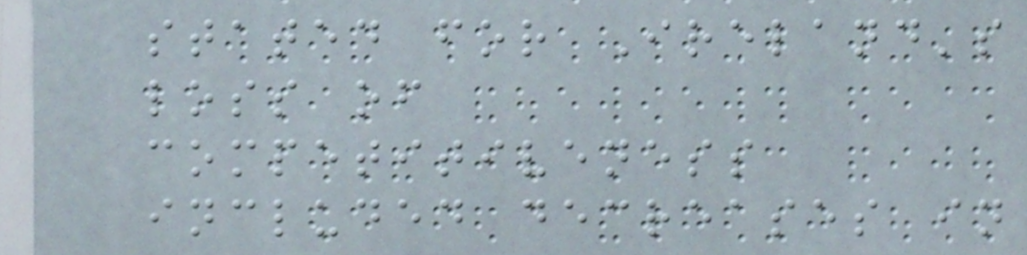stated for Ireland's
loss of
competitiveness
included decreases in
